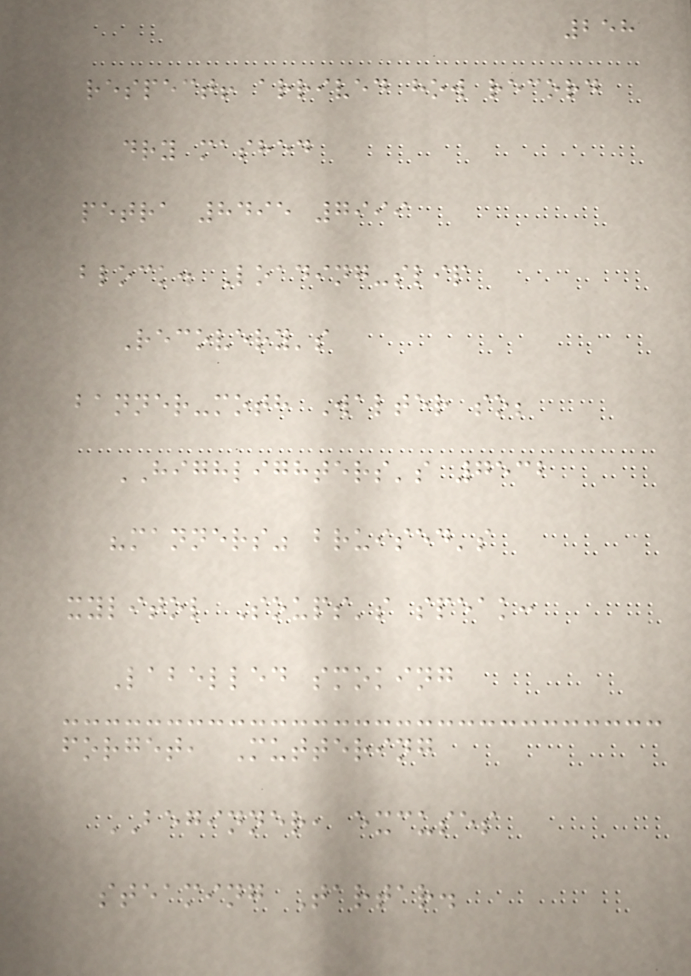258
respect! arrived how record
dry mashed
petra 8495 7999
block. Loading-slip
Recovery's
banner-moth Walter so;
HIGHLIGHTERS's 7532
"manners" bruised's
xylitol Soups's speak:
Labelled smoking
forget, Muttering
BEGINNER, excuses
steaming Tartar.
